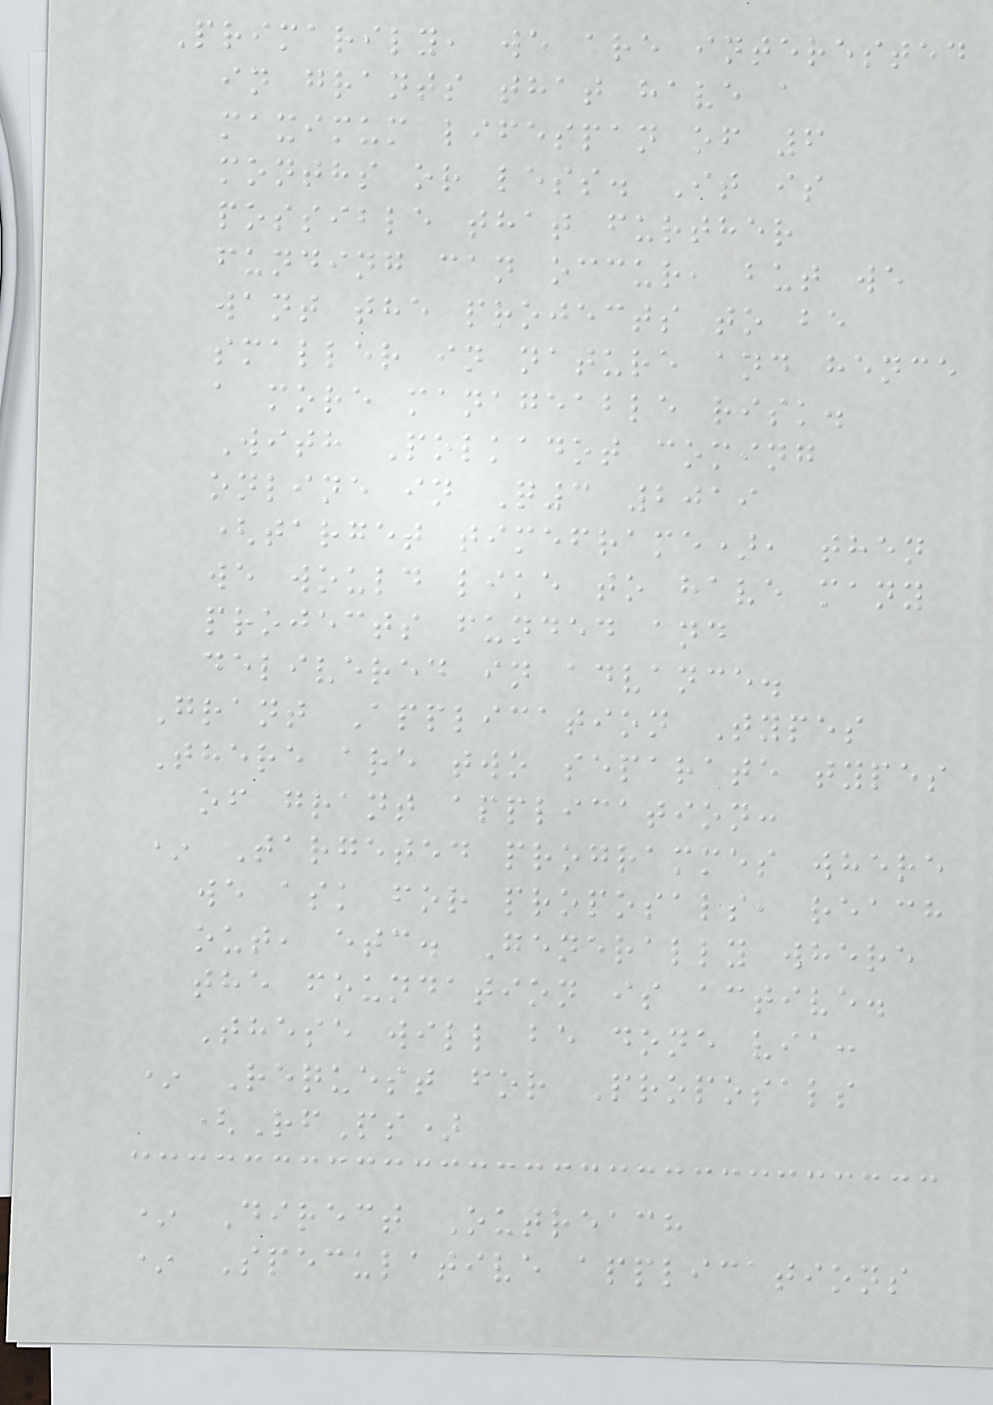Primarily, we are interested
in grants that have a
maximum lifespan of 6
months or less. It is
possible that further
funding can occur, but we
want the projects to be
smaller in nature and hence
a more manageable risk.
With Polkadot coming
online in Q3 2019
(target timeframe), then
we would like to have many
projects funded and
delivered in advance.
Grant Application Types
There are two separate types
of grant application:
* Targeted programmes where
we ask for proposals, reach
out, etc. Generally where
the foundation is active.
These will be done via:
* Request for Proposals
(RfPs)
* Direct Outreach
* Speculative applications
